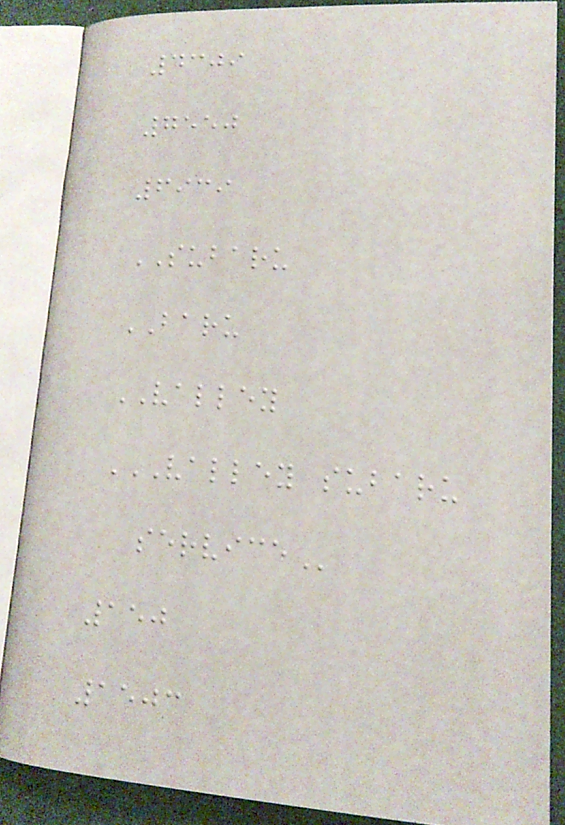4309
7550
6939
SUBARU
BARU
VALLEY
VALLEY SUBARU
SERVICE
150
1503
